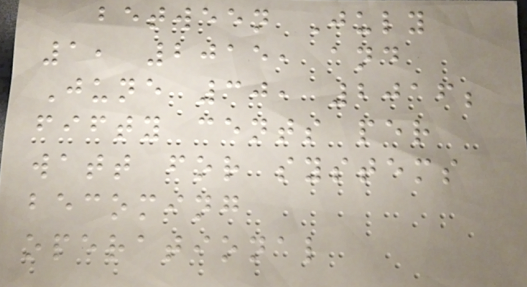between July
1, 2015, and
June 30, 2016;
fifty cents per
watt for systems
becoming
operational
